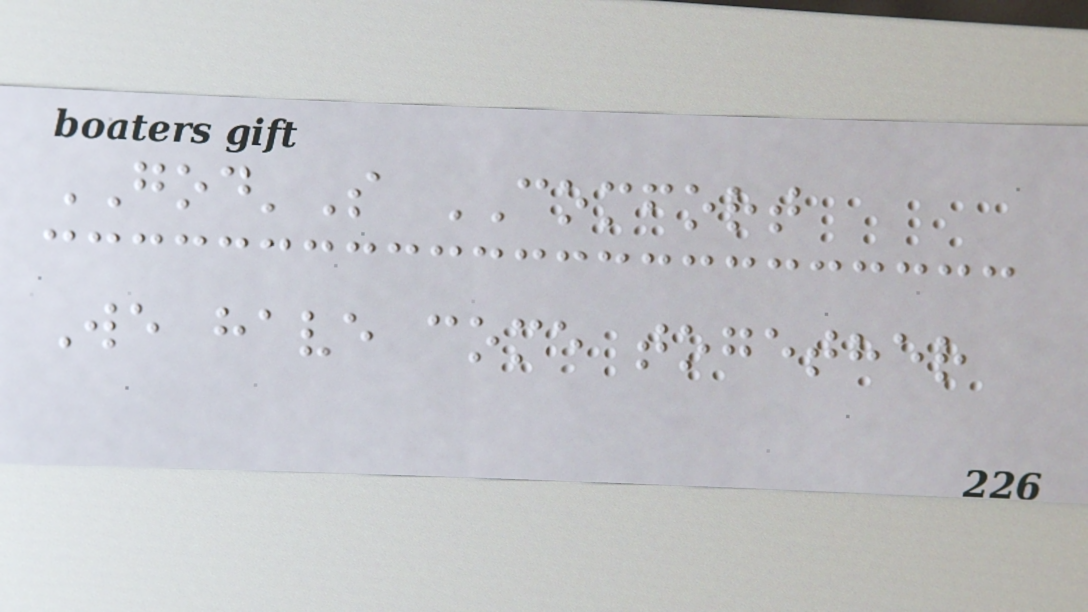GOD'S COMFORT
We have come together
